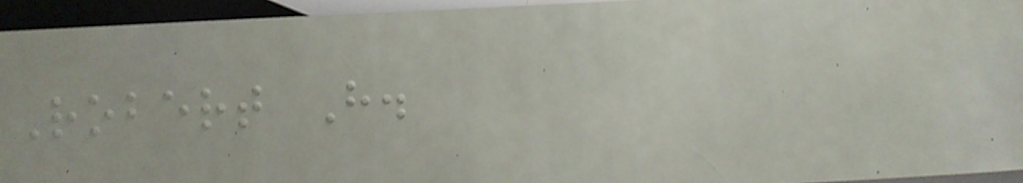Robert H.
